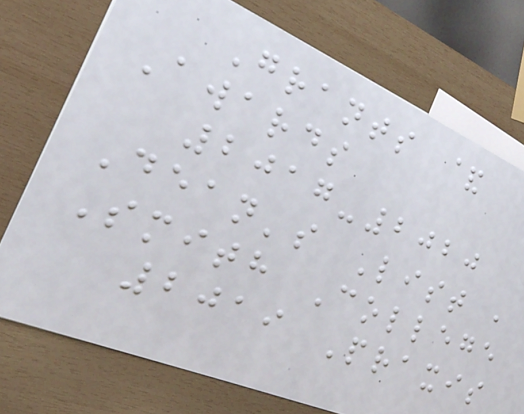Grants &
Awards
2017-2020
Dean's List ,
Smith College
2019 Praxis
